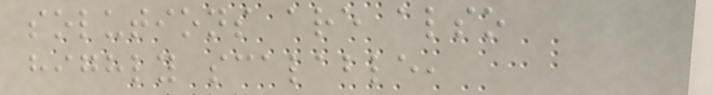solutions are also
highly scalable,
